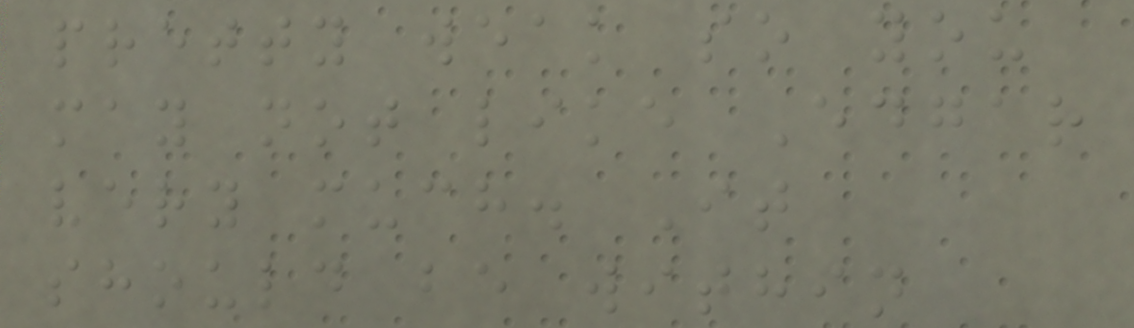pretty weak so you
may not like Edgar
very much. It
should be within
